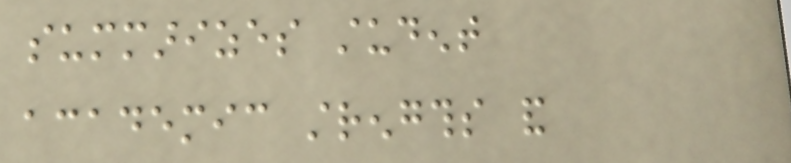summarizes student
academic strengths and
